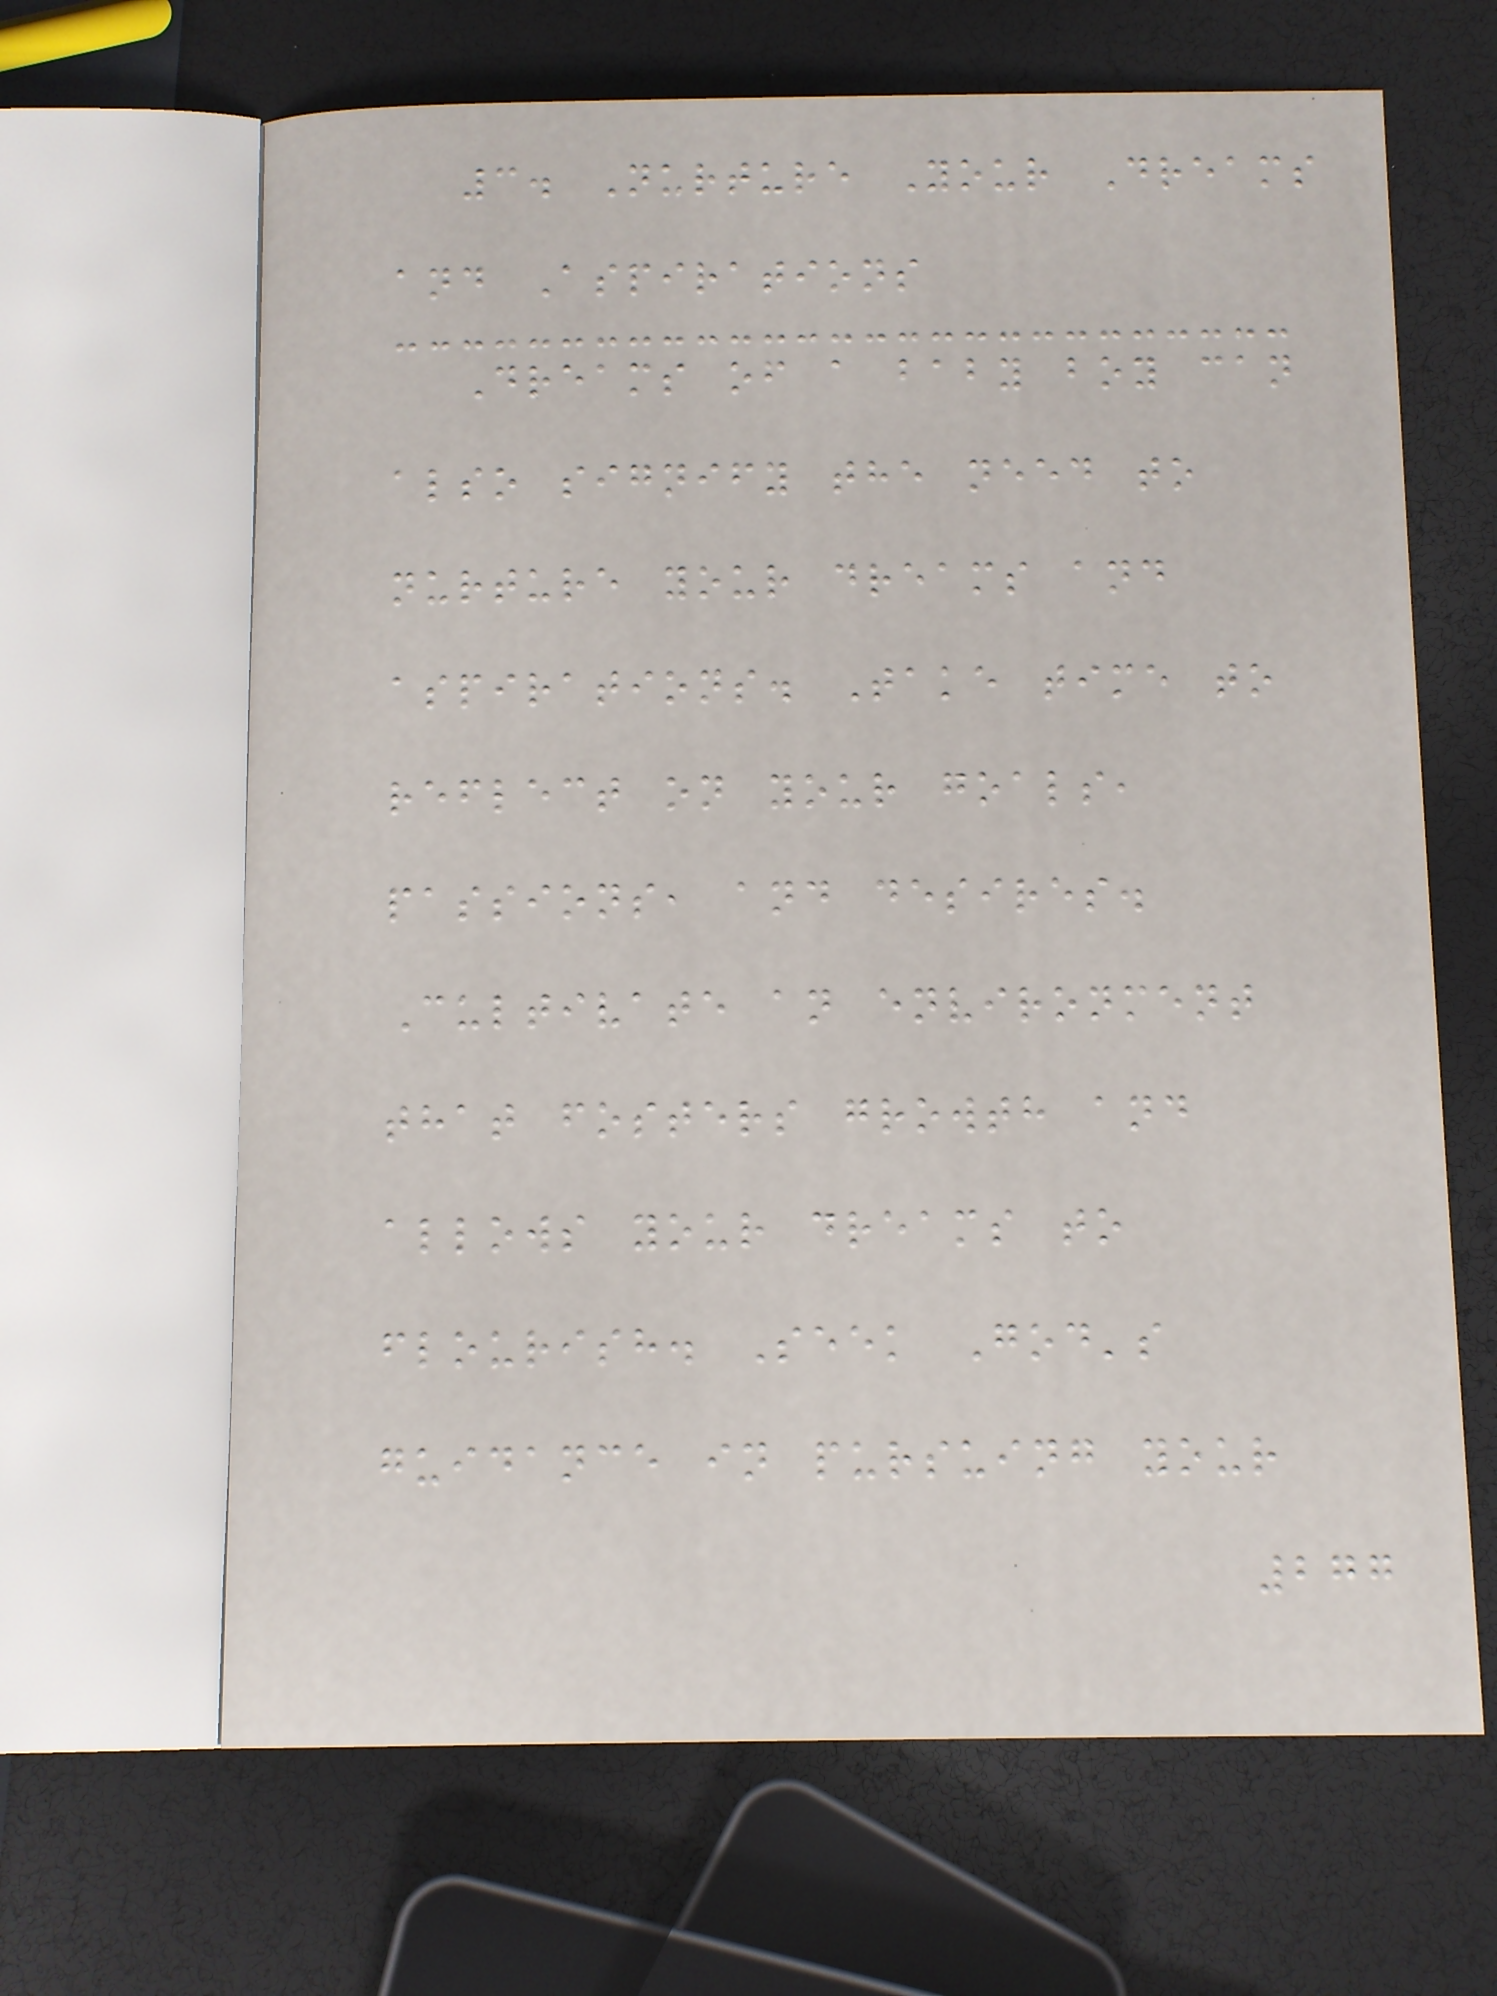3. Nurture Your Dreams
and Aspirations
Dreams of a baby boy can
also signify the need to
nurture your dreams and
aspirations. Take time to
reflect on your goals,
passions, and desires.
Cultivate an environment
that fosters growth and
allows your dreams to
flourish. Seek God's
guidance in pursuing your
277
